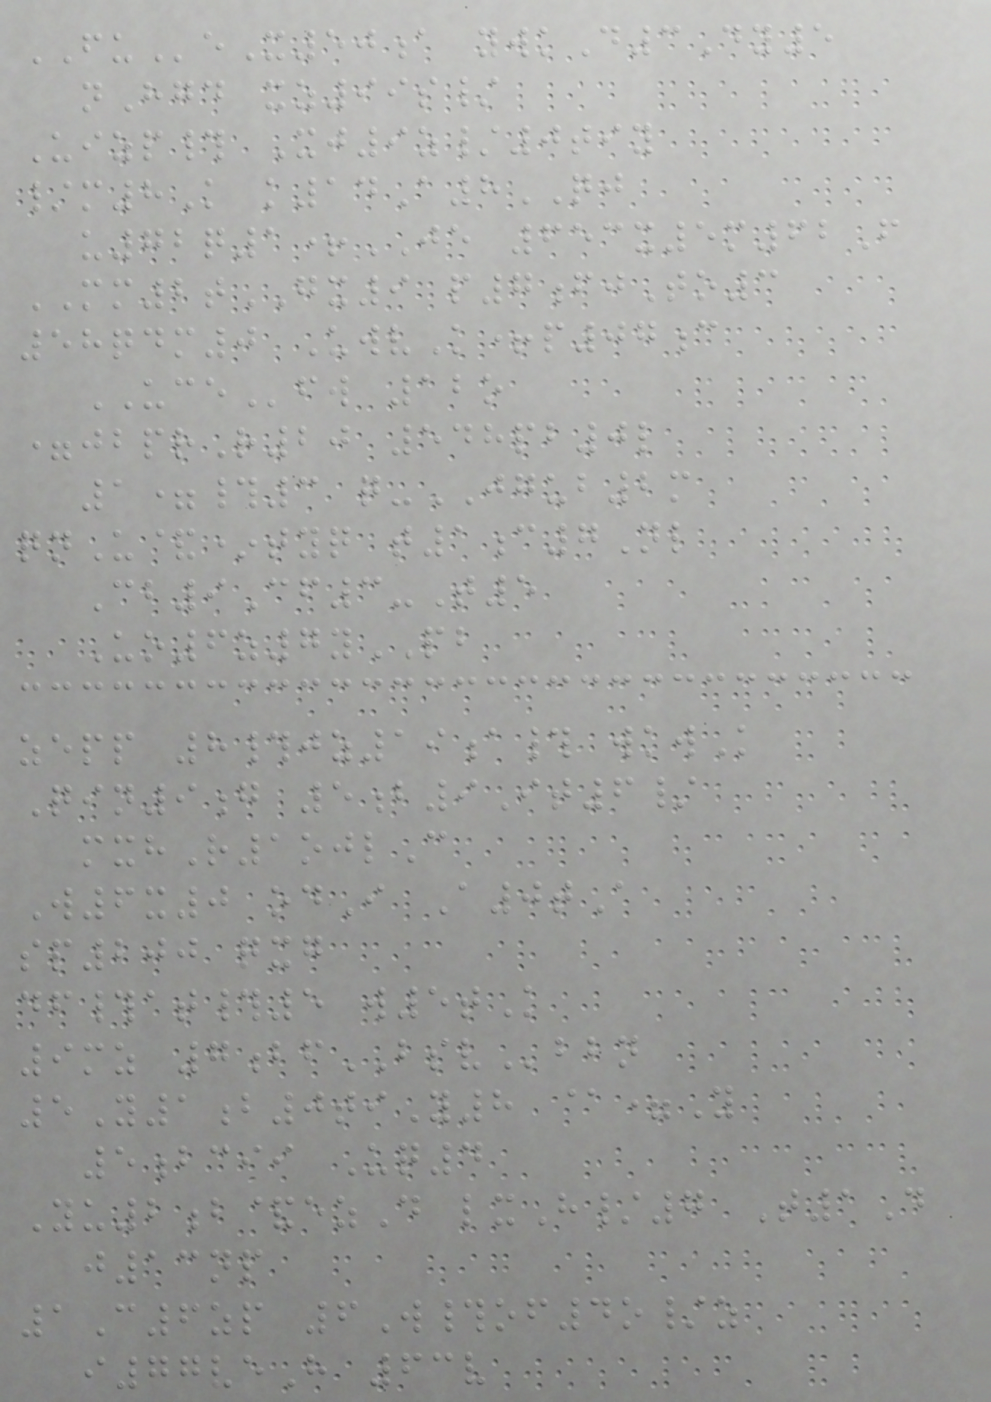FUeX50a ywkD3Dy5
nHgd xz99s/
Uizp# Xj9z/0tiy
/m8K k14A8QJ
u72q1+JE 653x5m62F
MM2tGX9 p7fjTo3
58qdm0 UwvK+p07c
UCEfw 12o
=jbprR20 548pb0l
1=#3 q-JGUB2m
qnU&*tyq t1c7Nl
Cb9Cf3-T5
Uo6z7yPB
zepp 8#jz19a# wkwK
Qin9g 5b9It6/
mxhR1ojlC
W6x0 odI A0tA
sp200 qxg
df#at#5 w5tK
9mz 7bfBSVbbn
5Y1b0tiY8 @=Y
5bcii Uq4
Yu2b&ezD lxH/7 T1D
j13np
1C6zp 6W#of4o/z
i77veH 63v
